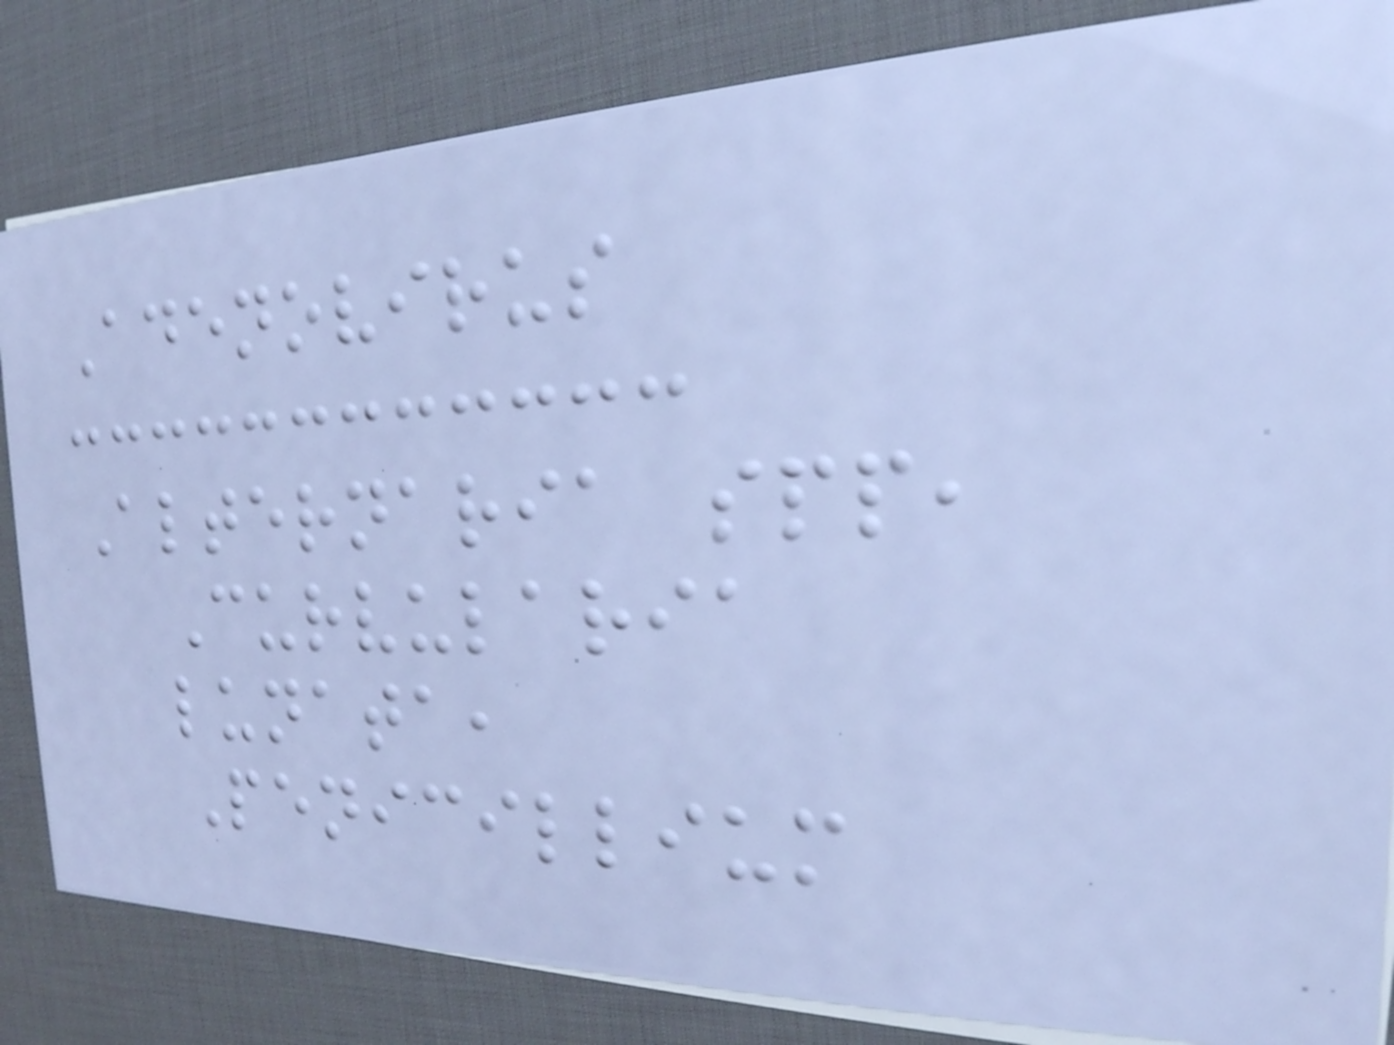Adenovirus
Alternaria spp,
Curvularia
lunata,
Penicillium
